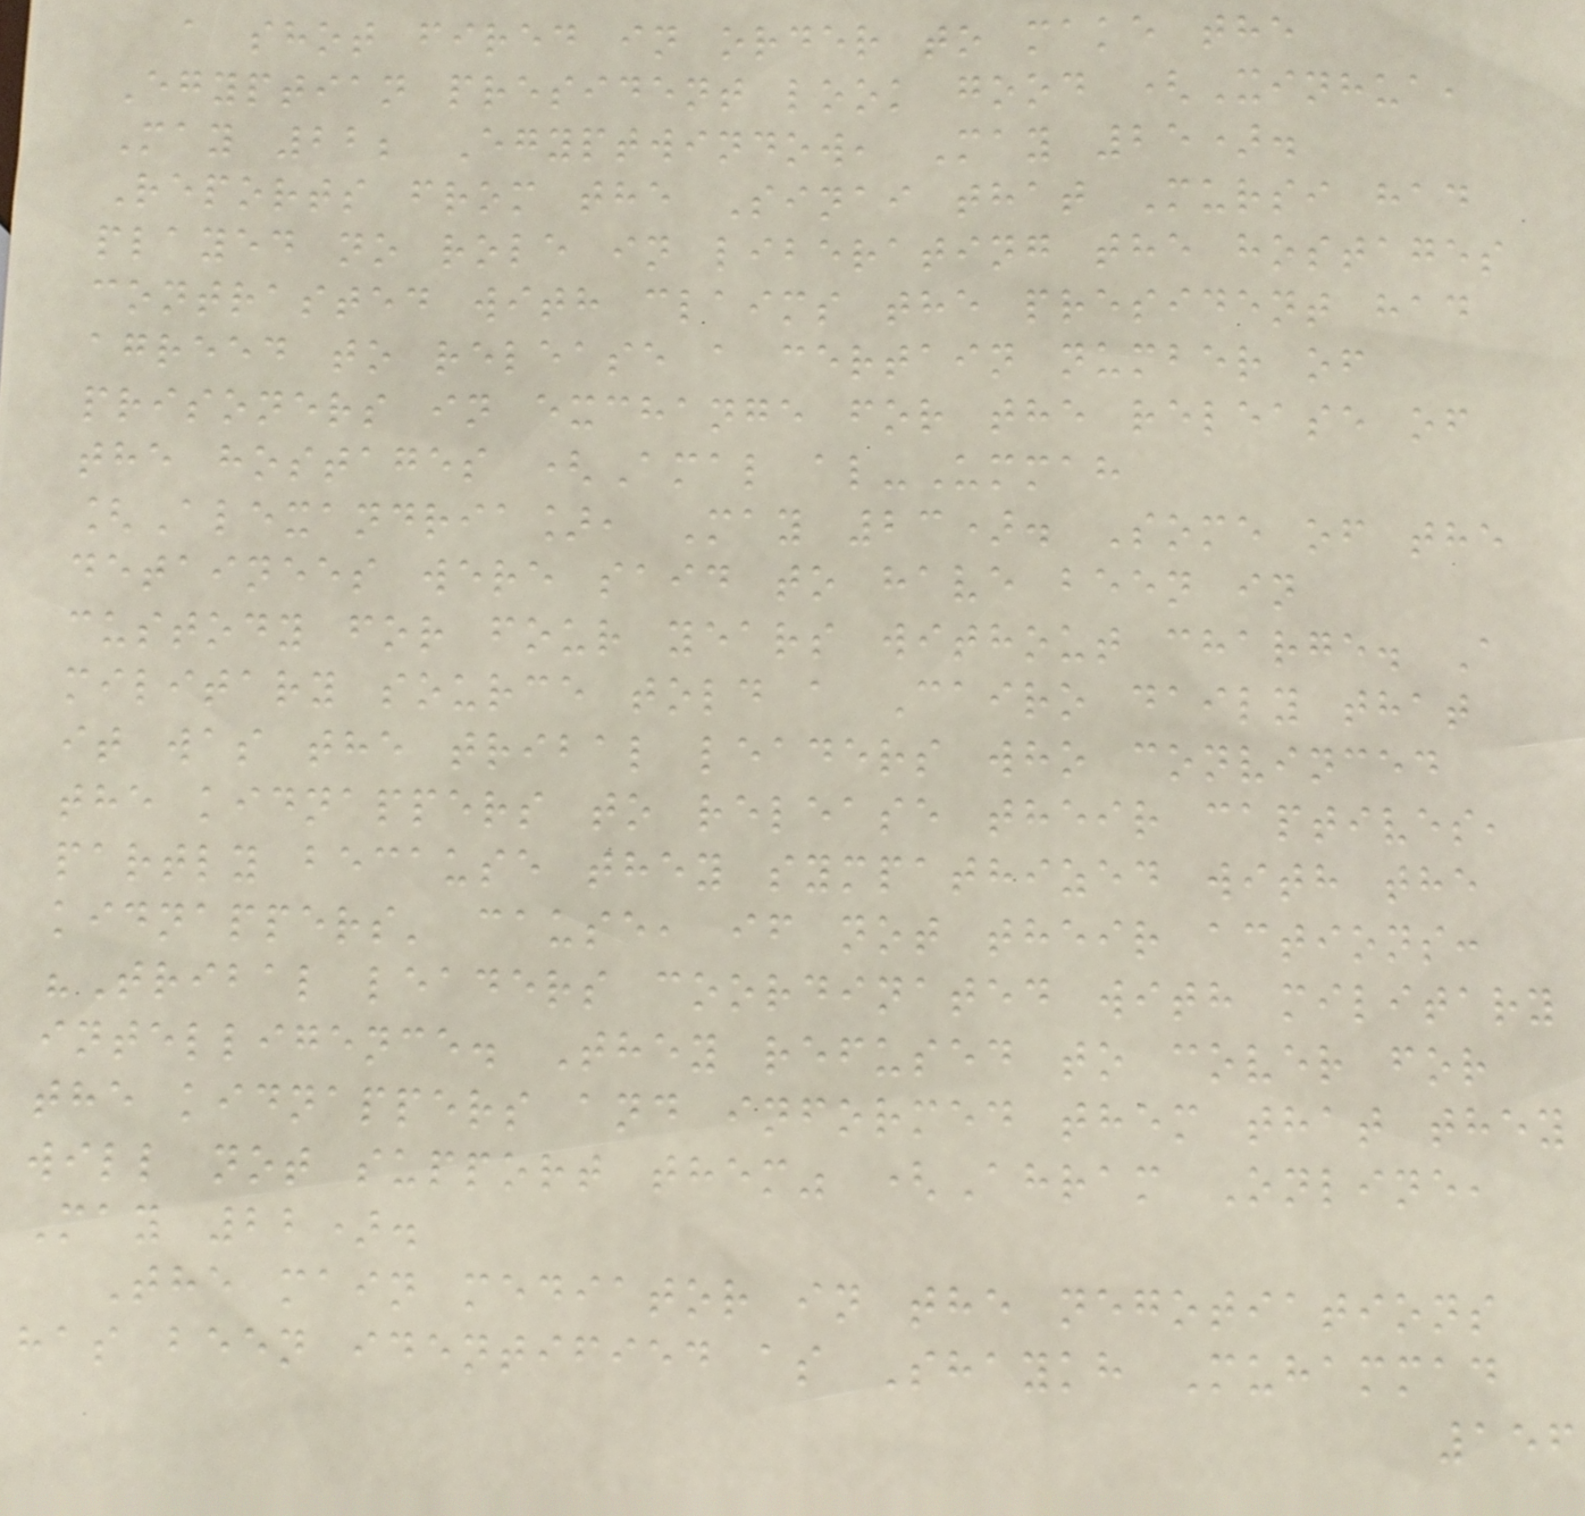a shot fired in order to make the
Egyptian president look good (Xinhua,
May 22; Egyptwindow, May 25).
Reports from the Sinai that Mursi had
played no role in liberating the hostages
contrasted with claims the president had
agreed to release a certain number of
prisoners in exchange for the release of
the hostages (Amal al-Ummah
[Alexandria], May 23). Some of the
detainees were said to have been in
custody for four years without charge. A
military source told a Cairo daily that
it was the tribal leaders who convinced
the kidnappers to release their captives,
partly because they sympathized with the
kidnappers' cause, if not their actions:
"Tribal leaders coordinated with military
intelligence. They refused to cover for
the kidnappers and informed them that they
will not support them" (Ahram Online,
May 22).
The main mediator in the negotiations
has been identified as Shaykh Muhammad
156
